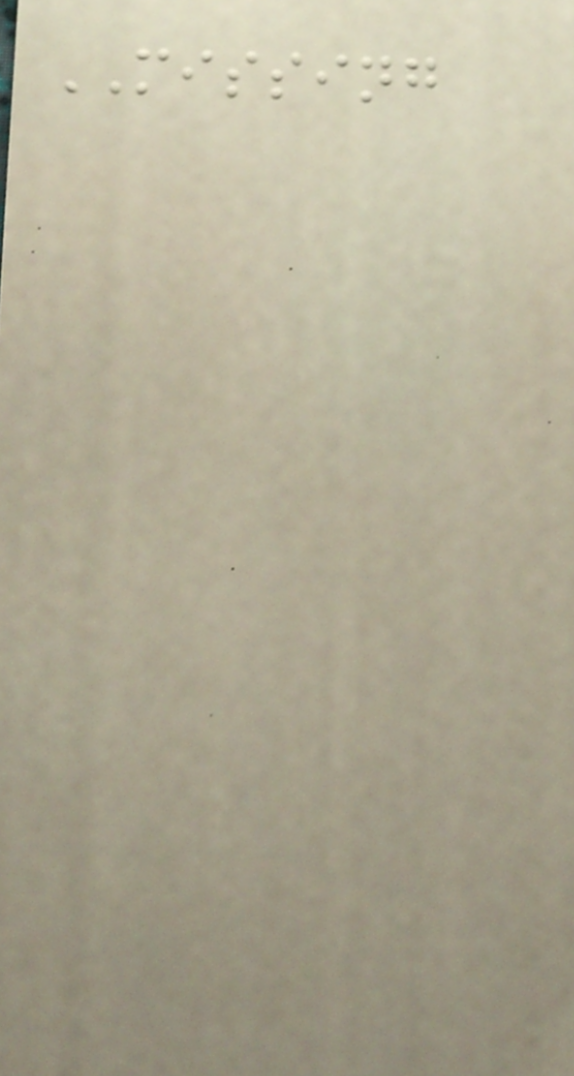MISSING
